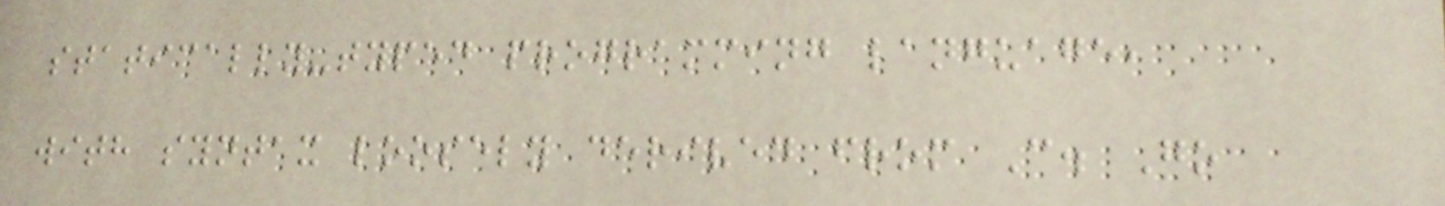statically-typed programming language,
with syntax loosely derived from C. Go
